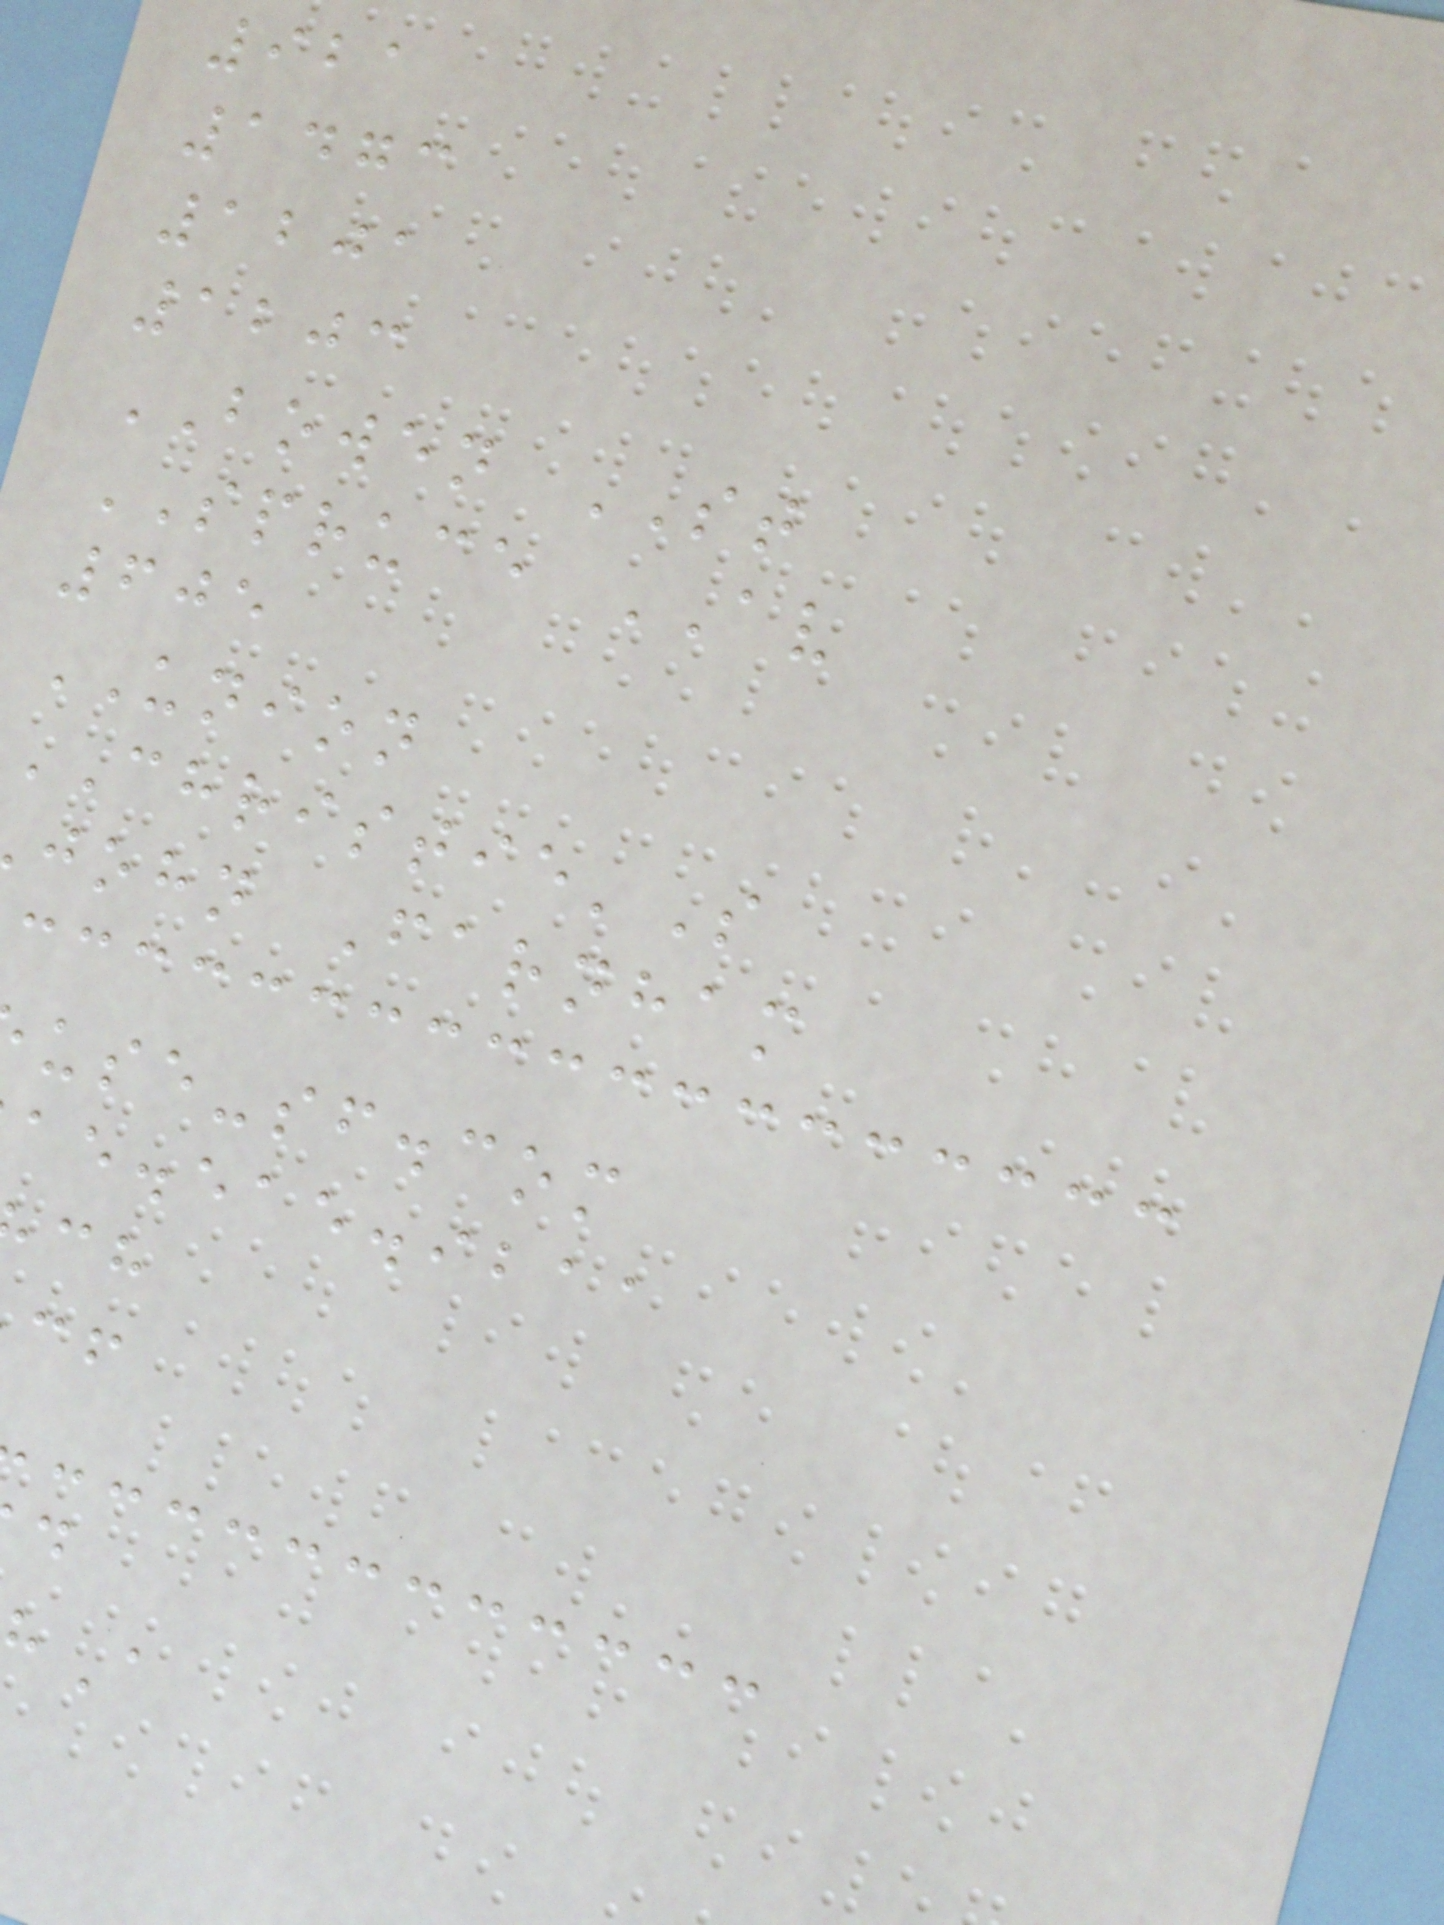921
1473
1201
1203
BOWEN ST
SPRUCE AV
605
UNION
CHRISTIE'S
john Farnham
use-sf.com
ae.eae.ibaa
